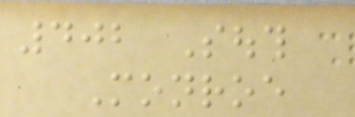402 South
Monroe
